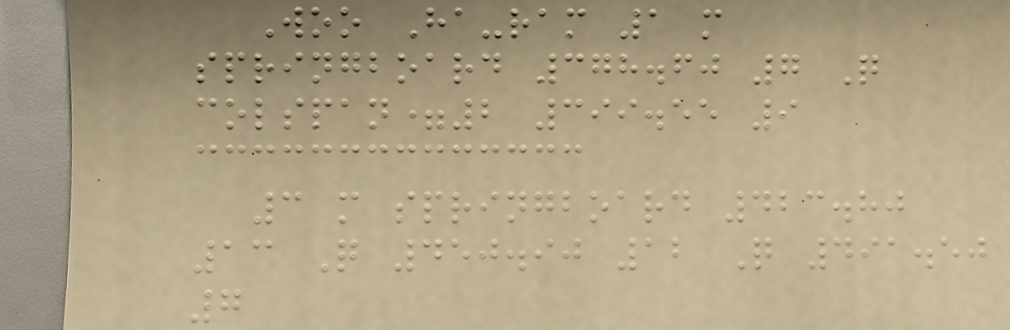Woo Ha-ram 1 m
springboard 378.60 7 Q
colspan=2 399.55 9
3 m springboard 423.80
13 Q 450.90 12 Q 491.50
7
